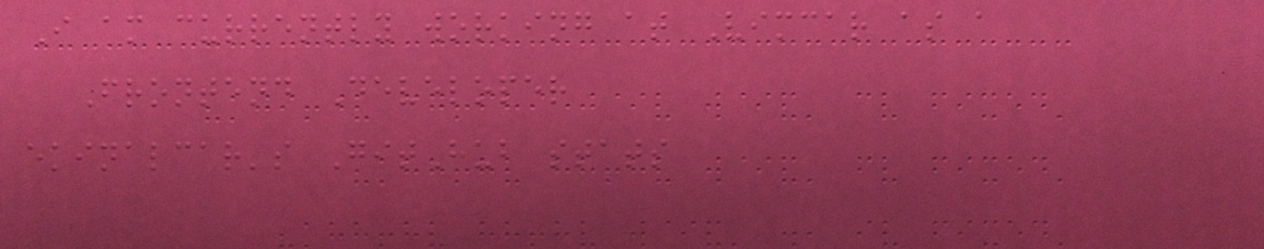I am currently working at Vimcar as a
Frontend Developer
ekinalcar's GitHub stats
